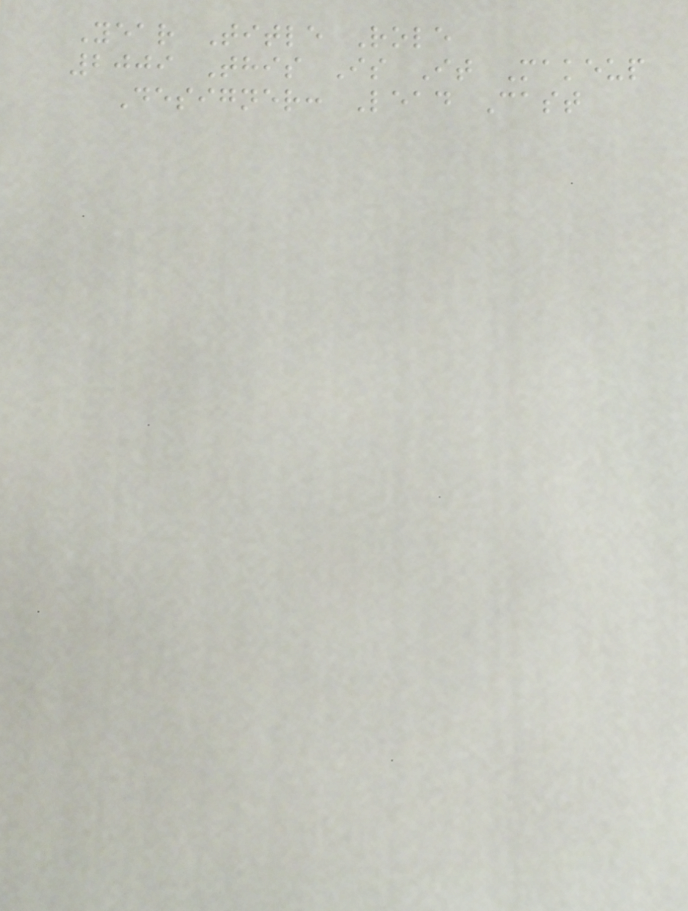Year Title Role
2009 This Is It Makeup
Designer: Lead Cast
